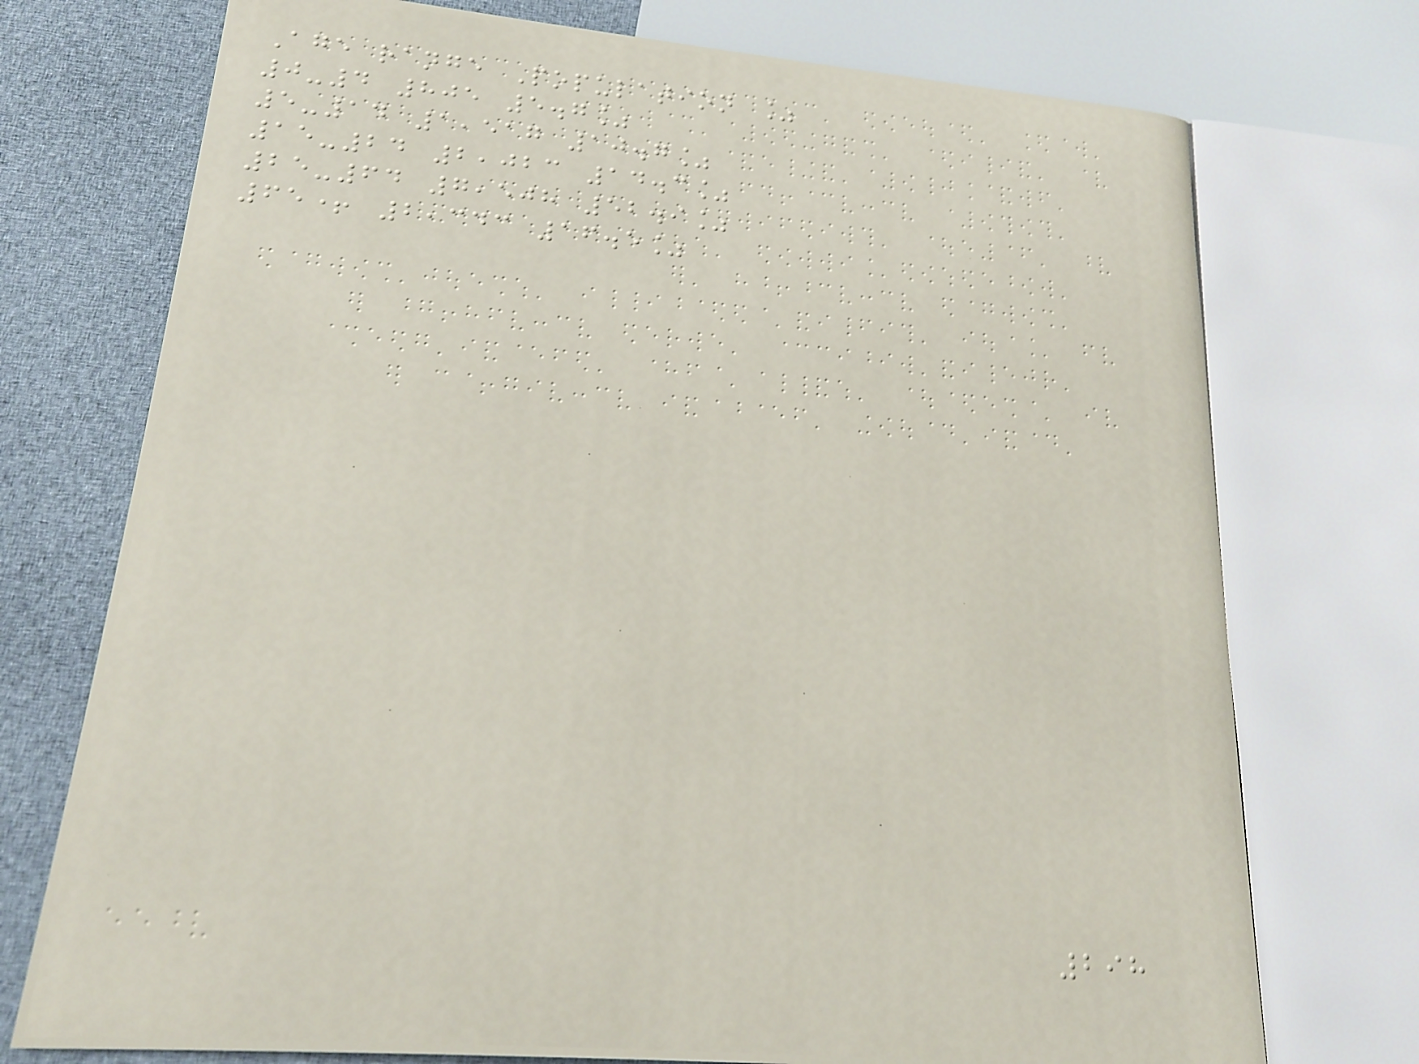Age range Population %
0-4 805 5.7%
5-14 1,517 10.7%
15-24 2,023 14.3%
25-64 7,508 52.9%
65+ 2,343 16.5%
298
